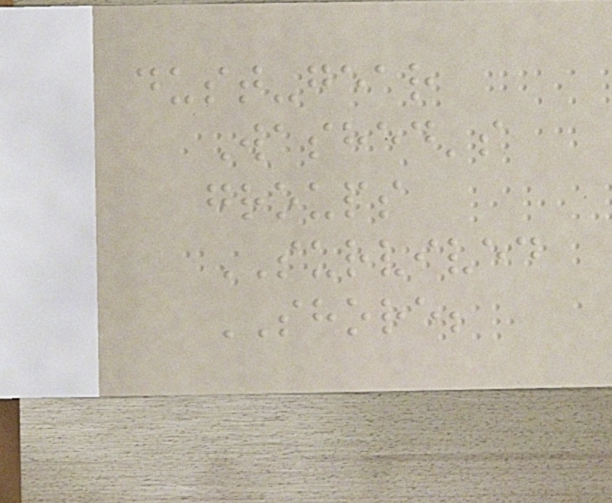dust-gear
Washed's
groups
SURVIVED
SHORE;
